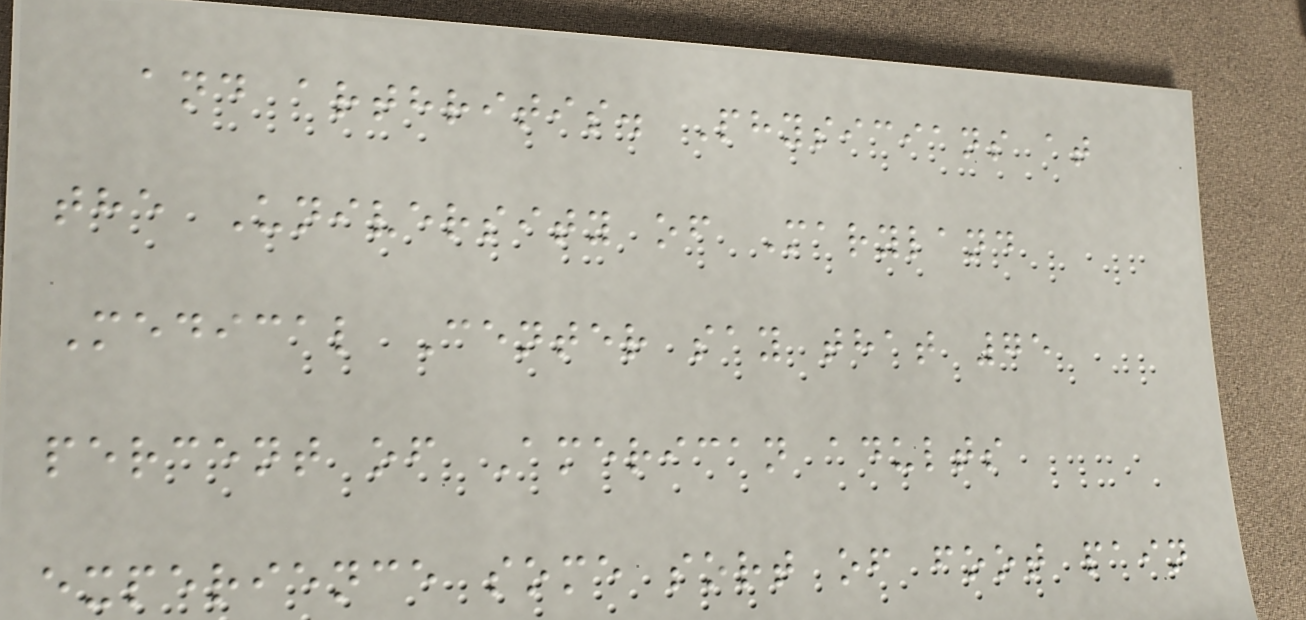and arthritis. Physicians at
the University of Maryland
Medical Center say that 75
percent of American adults
experience some sort of foot pain
